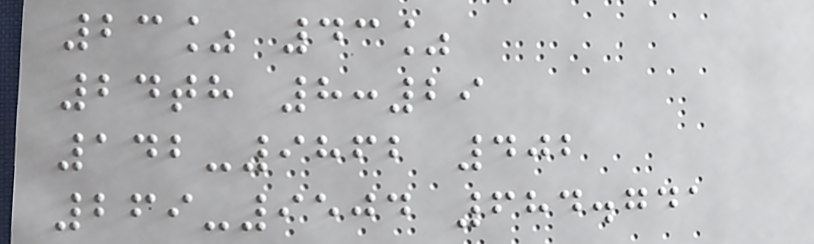23% 43%
24th 8:29
142-9862 402
269-9504 684.741
